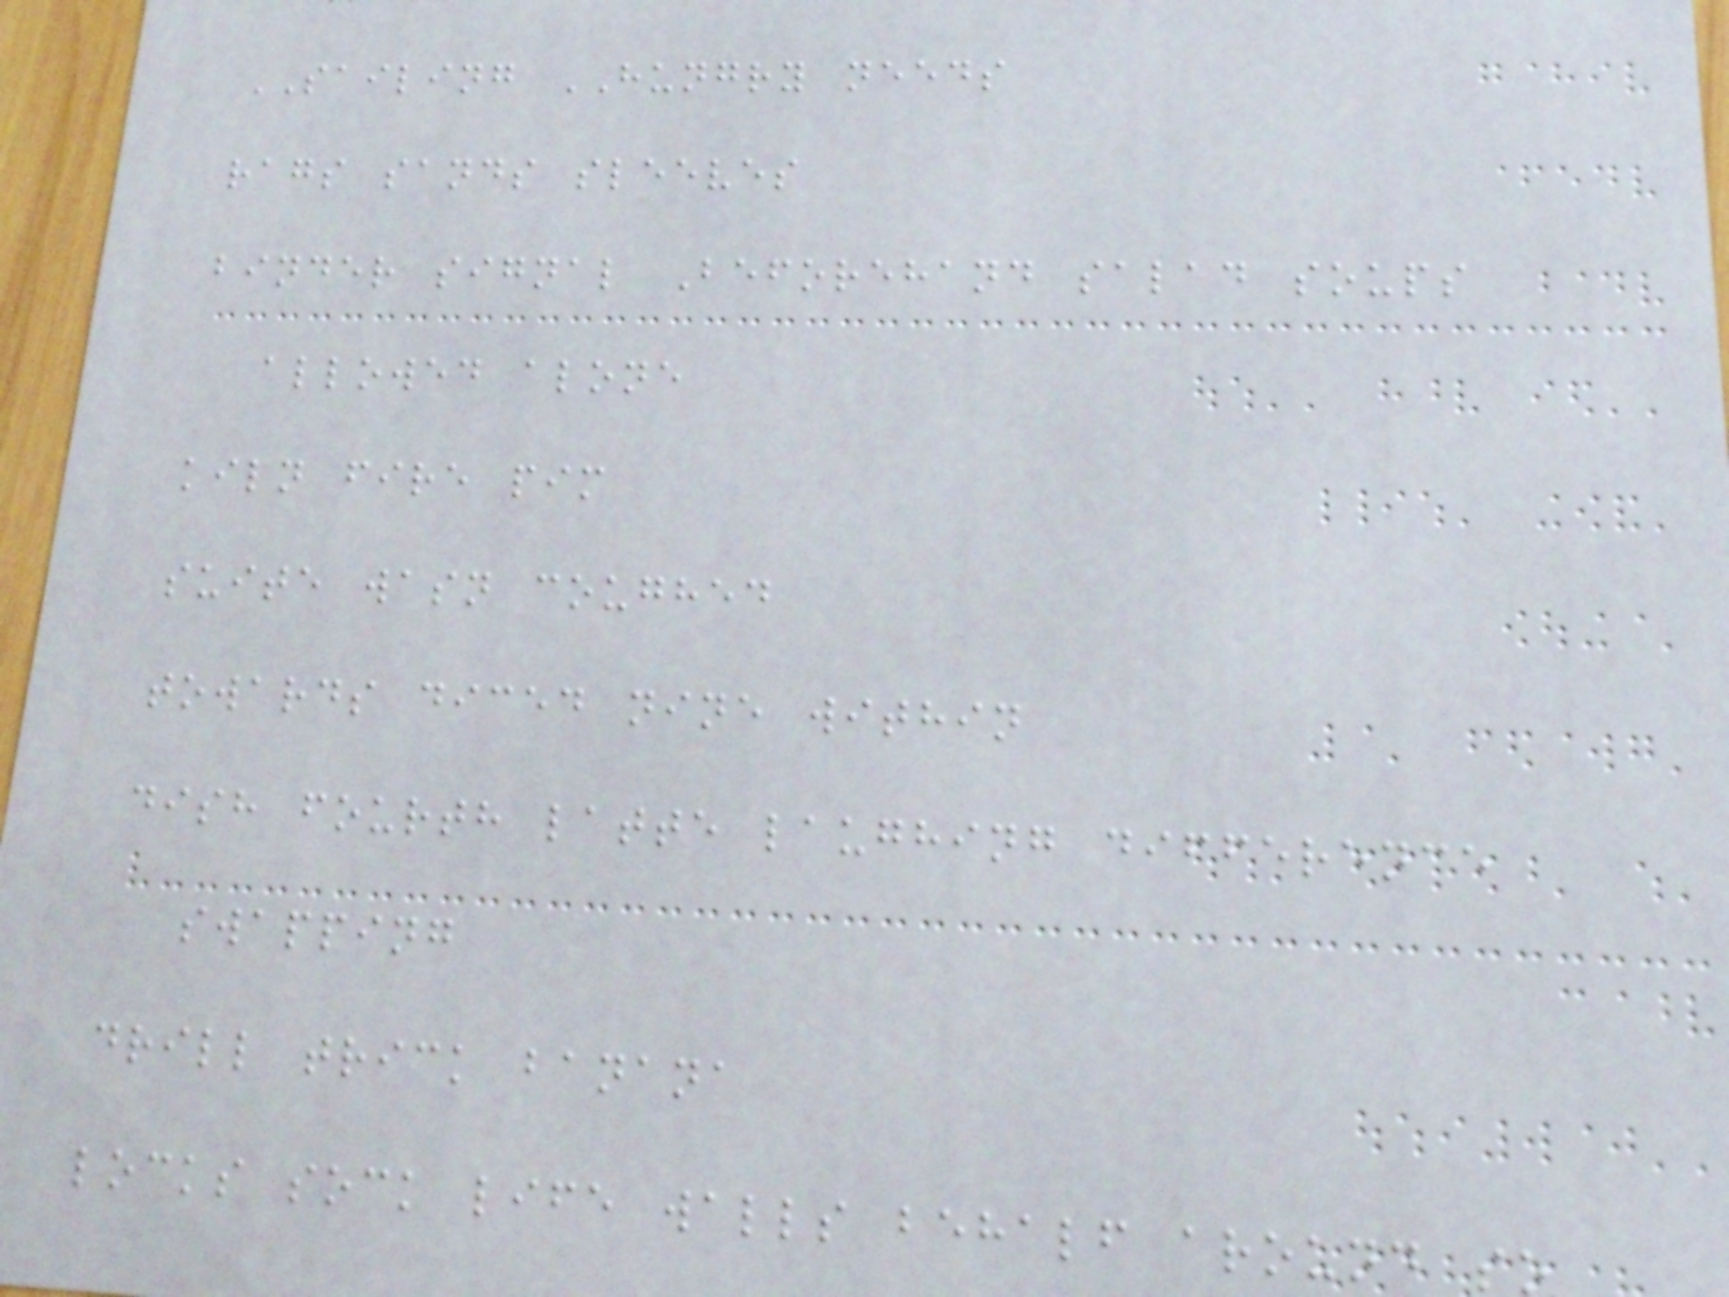SAILING HUNGRY needs
rags sands sleeves
binder signal Beforehand salad soups
allowed alone
kiln fire pim
suite wasn coughed
towards diced nine within
dish fourth latte laughing difference
swapping
drill trick banana
locks sock life walls behalf around s
